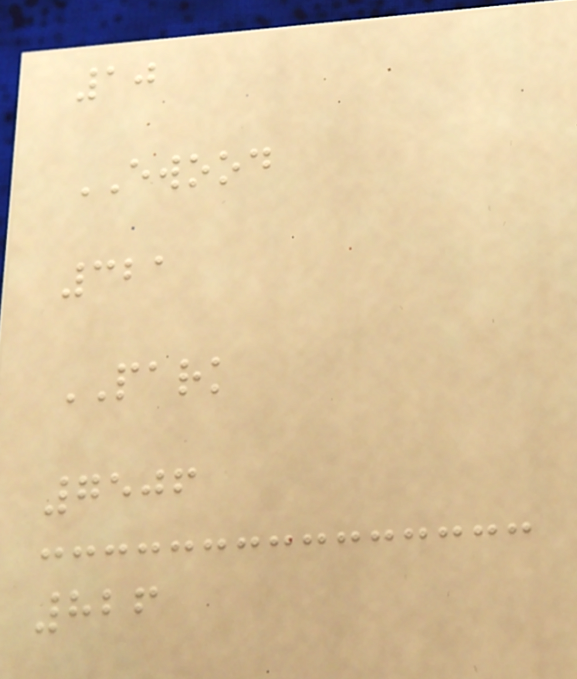10
EWOOD
321
PARK
7506
826
